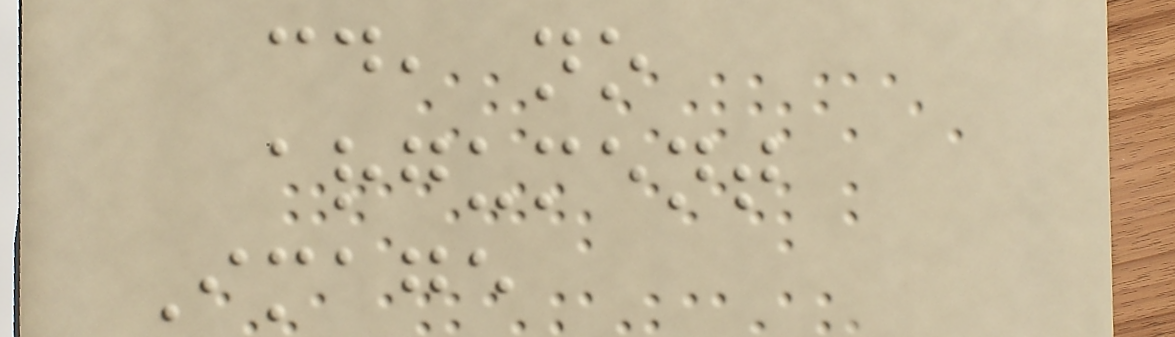cd, no
argument
Image
